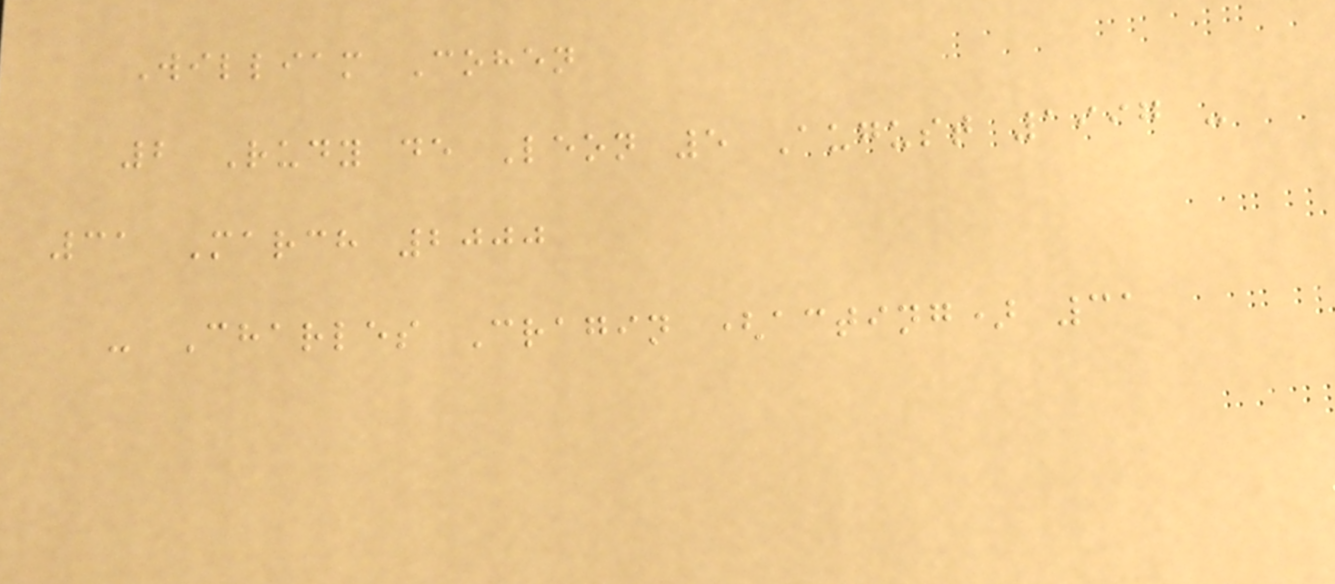William Cohen
2 Rudy de Leon 5 August 1997 -
31 March 2000
- Charles Cragin (acting) 31
